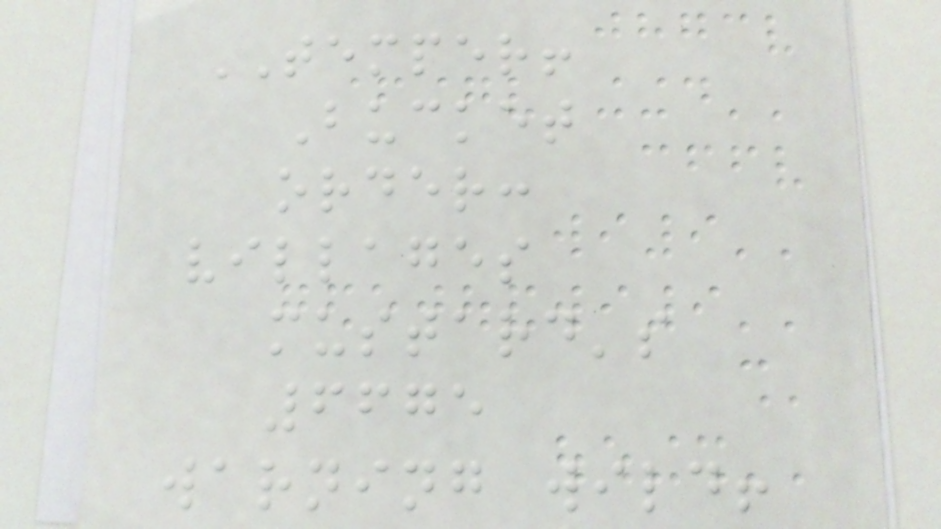TEMPER!
Bucket
order:
villages
mustard's
6675
warning wild!
